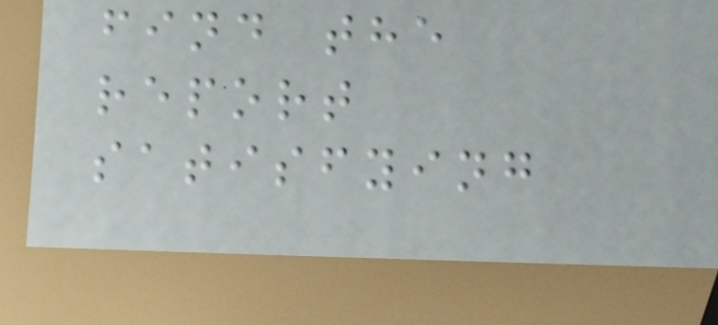find the
report
satisfying
